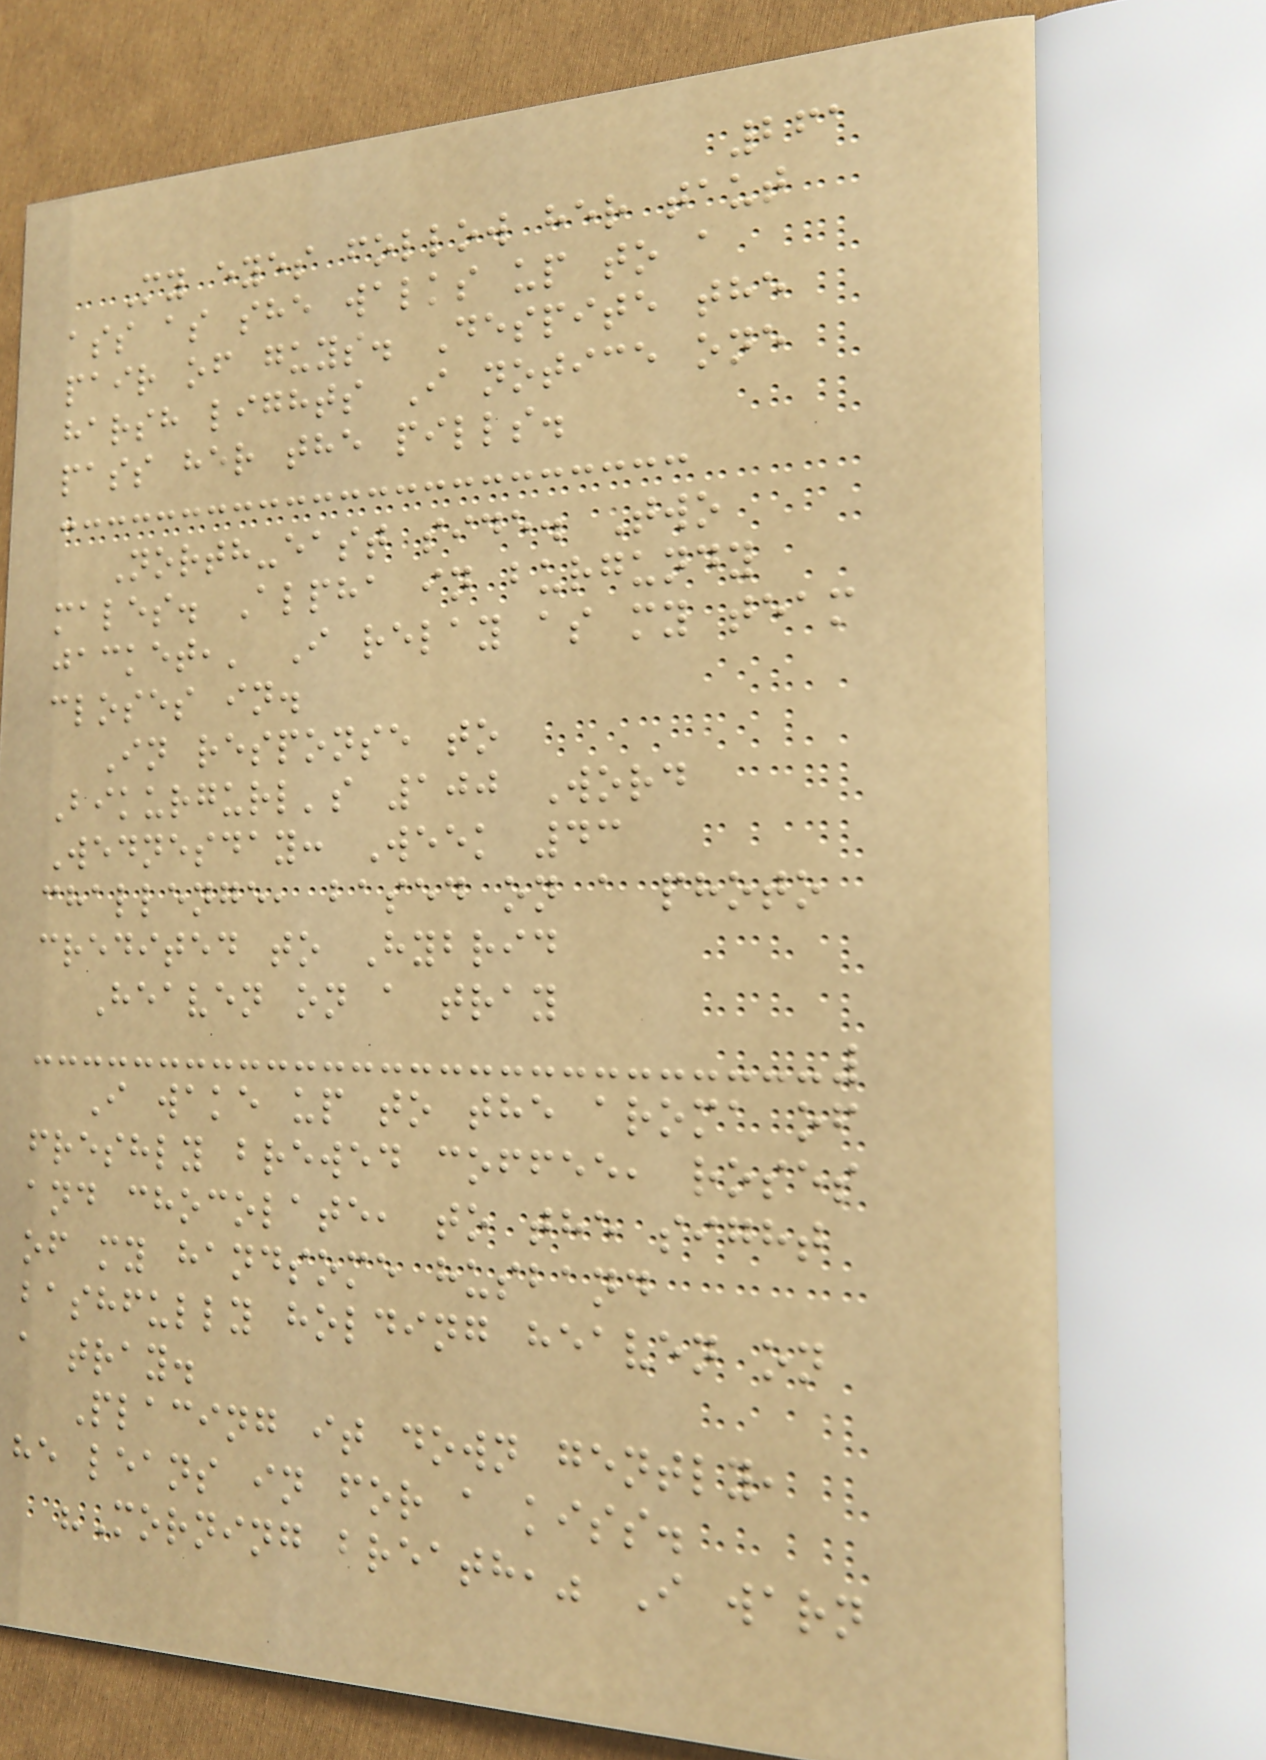261
My eyes follow her taut
ass as she walks up to a
pair of guys. Despite the
harsh lights I notice one
pass her the pills.
North-east side. Two
males. Alpha in burgundy
jacket,' I relay as my team
closes in.
In response to
Bikurgurl's 100 Word
Wednesday: Week 43
challenge, based on a photo
credited to Hybrid
Heaven on a tray
I wake up to the aroma of
freshly brewed coffee, roses
and chocolate, to the sight
of my handsome husband
bashfully holding heaven on
a tray.
Placing it down gently,
he leans in for a kiss.
"Morning breath," I warn
